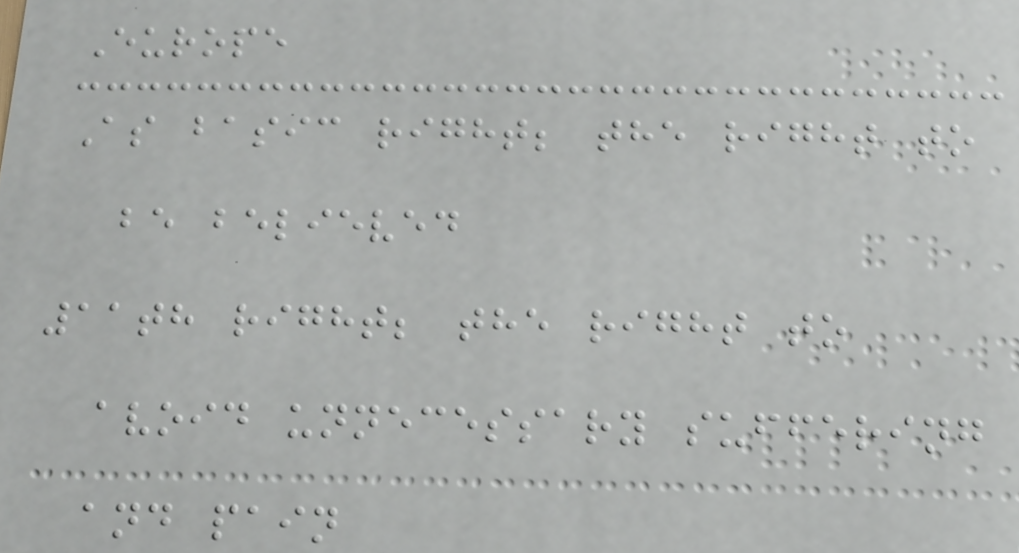Europe
As basic right; the right to
be believed
11th right; the right to
avoid unnecessary suffering
and pain
